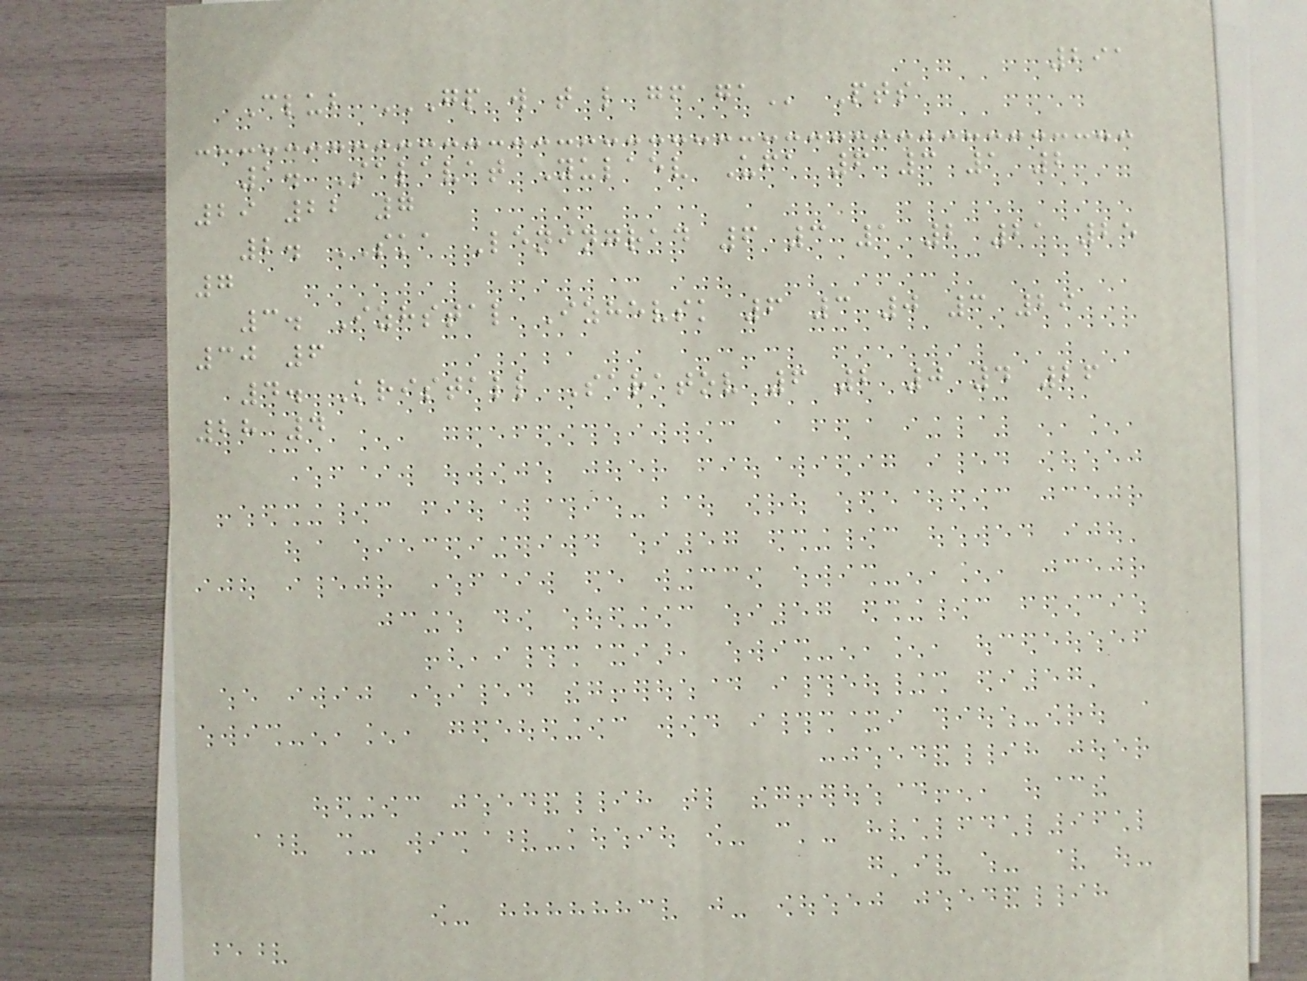291
Club GP W T L GF GA Pts
1. Salavat Yulaev Ufa 6 3 1 2
29 22 7
2. SKA Leningrad 6 3 1 2 21 25
7
3. Izhstal Izhevsk 6 3 0 3 29
30 6
4. Kristall Saratov 6 2 0 4 26
28 4
